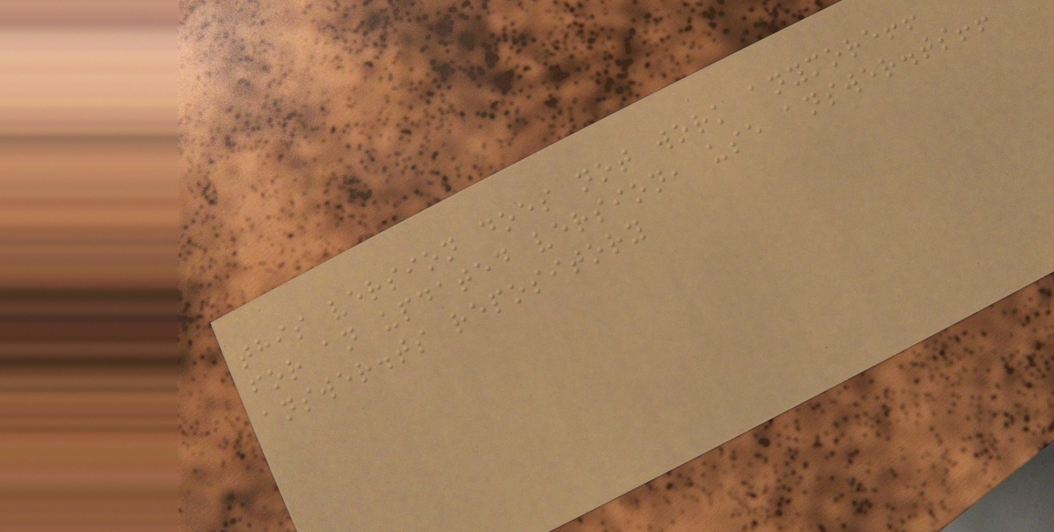this version does not work anymore!!
for an updated version, use answer.ts!!
answer.ts repository
